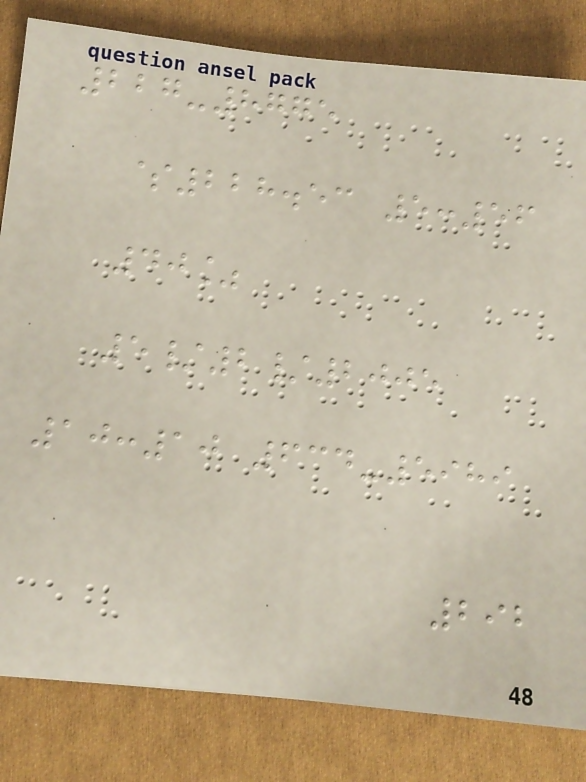227-8775
$228.53 5:56
40%
5/2/2005
10:10 634-5989
292
